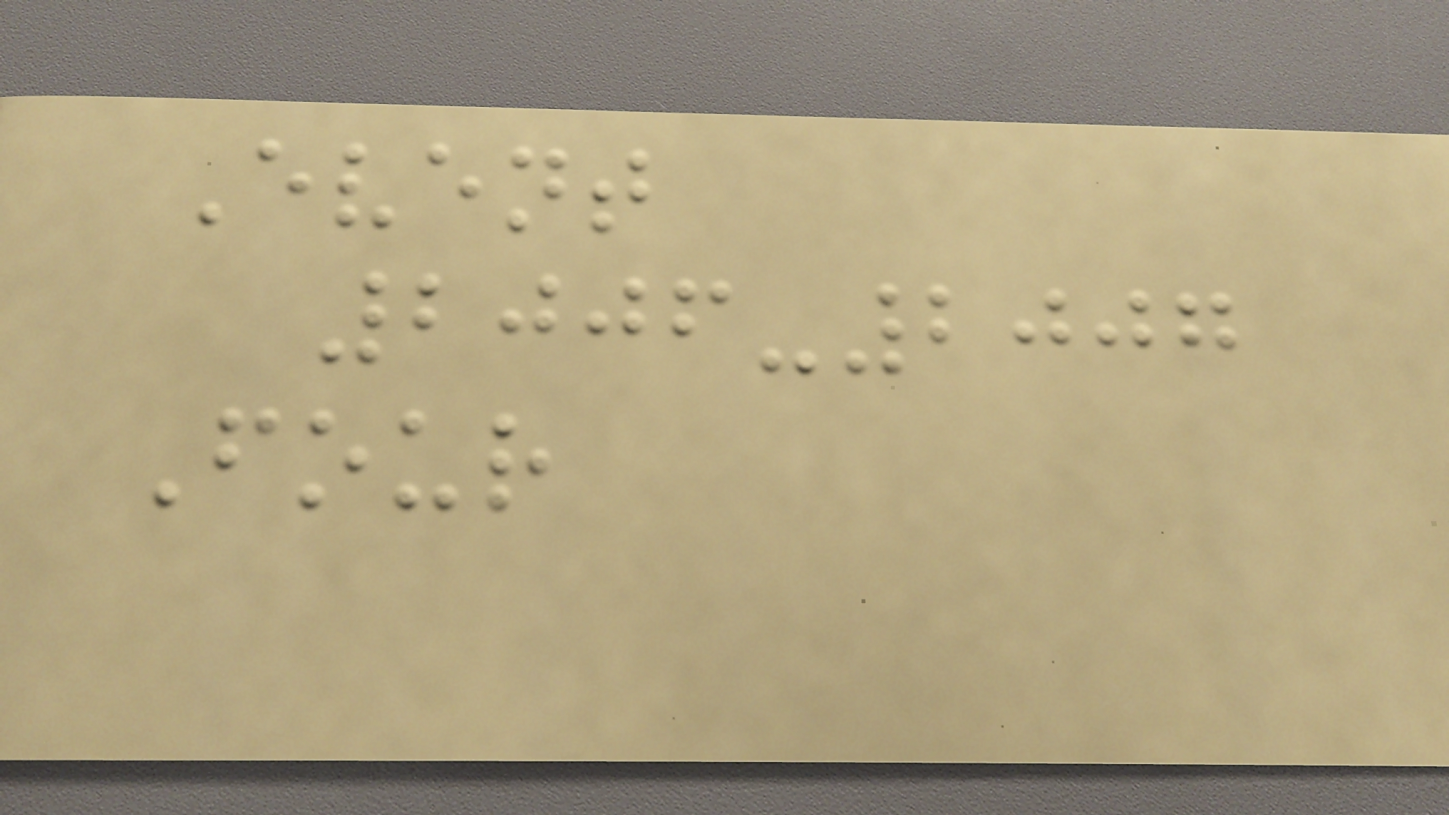Event
2006-2007
Four
